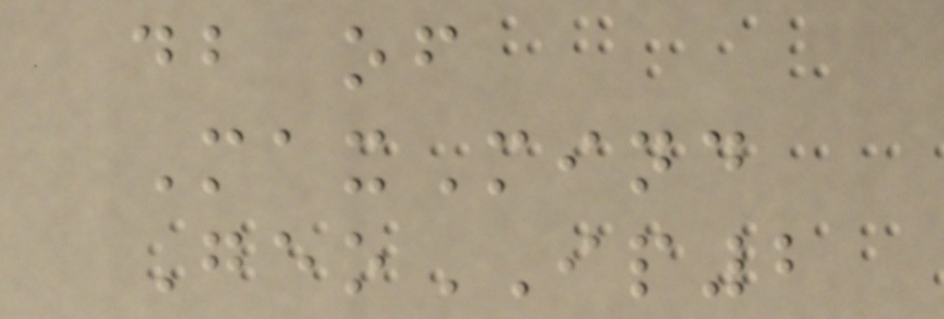db of
MaxMind
GeoIP2
